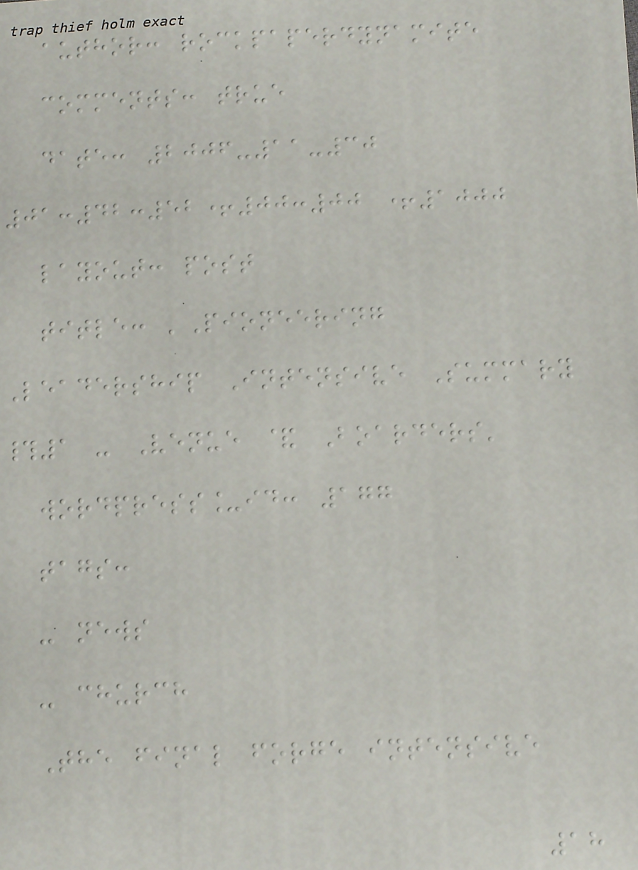author: rockpaperdynamite
comments: true
date: 2006-11-30
01:42:52+00:00 +1000
layout: post
title: 'Pioneering
Leadership Intensive Summary
#1 - Venue & Boarders'
wordpress_id: 177
tags:
- news
- church
The final forge intensive
18
